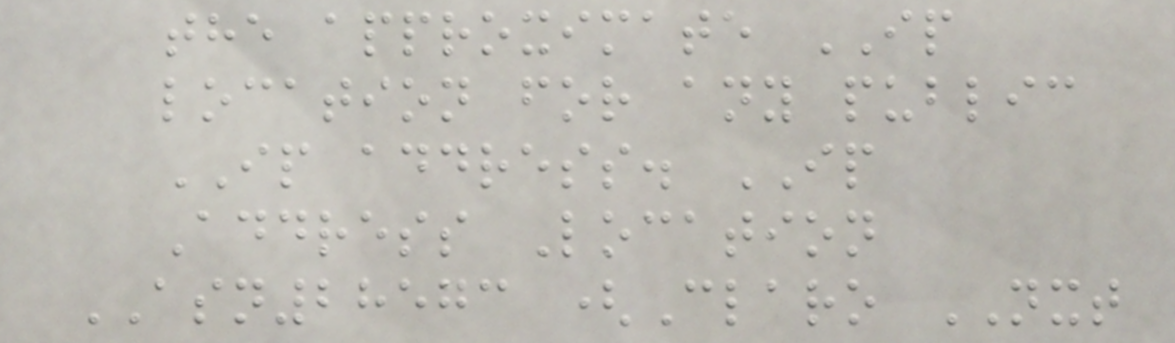the approximate IP
location for any public
IP address. IP
Address Location
ASN28573 (Claro NXT
